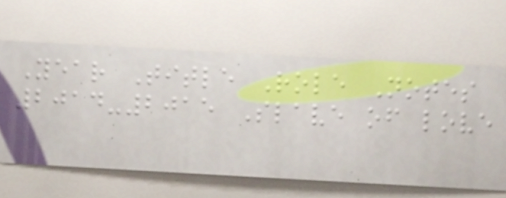Year Title Role Notes
2014-2015 Slave of love
